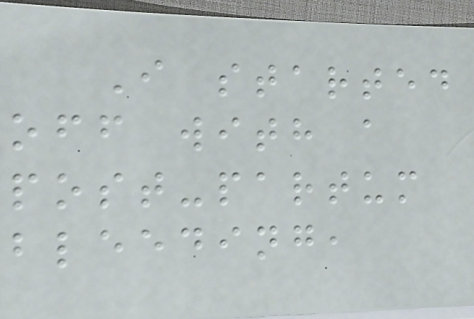I started
off with a
post-partum
bleeding,
